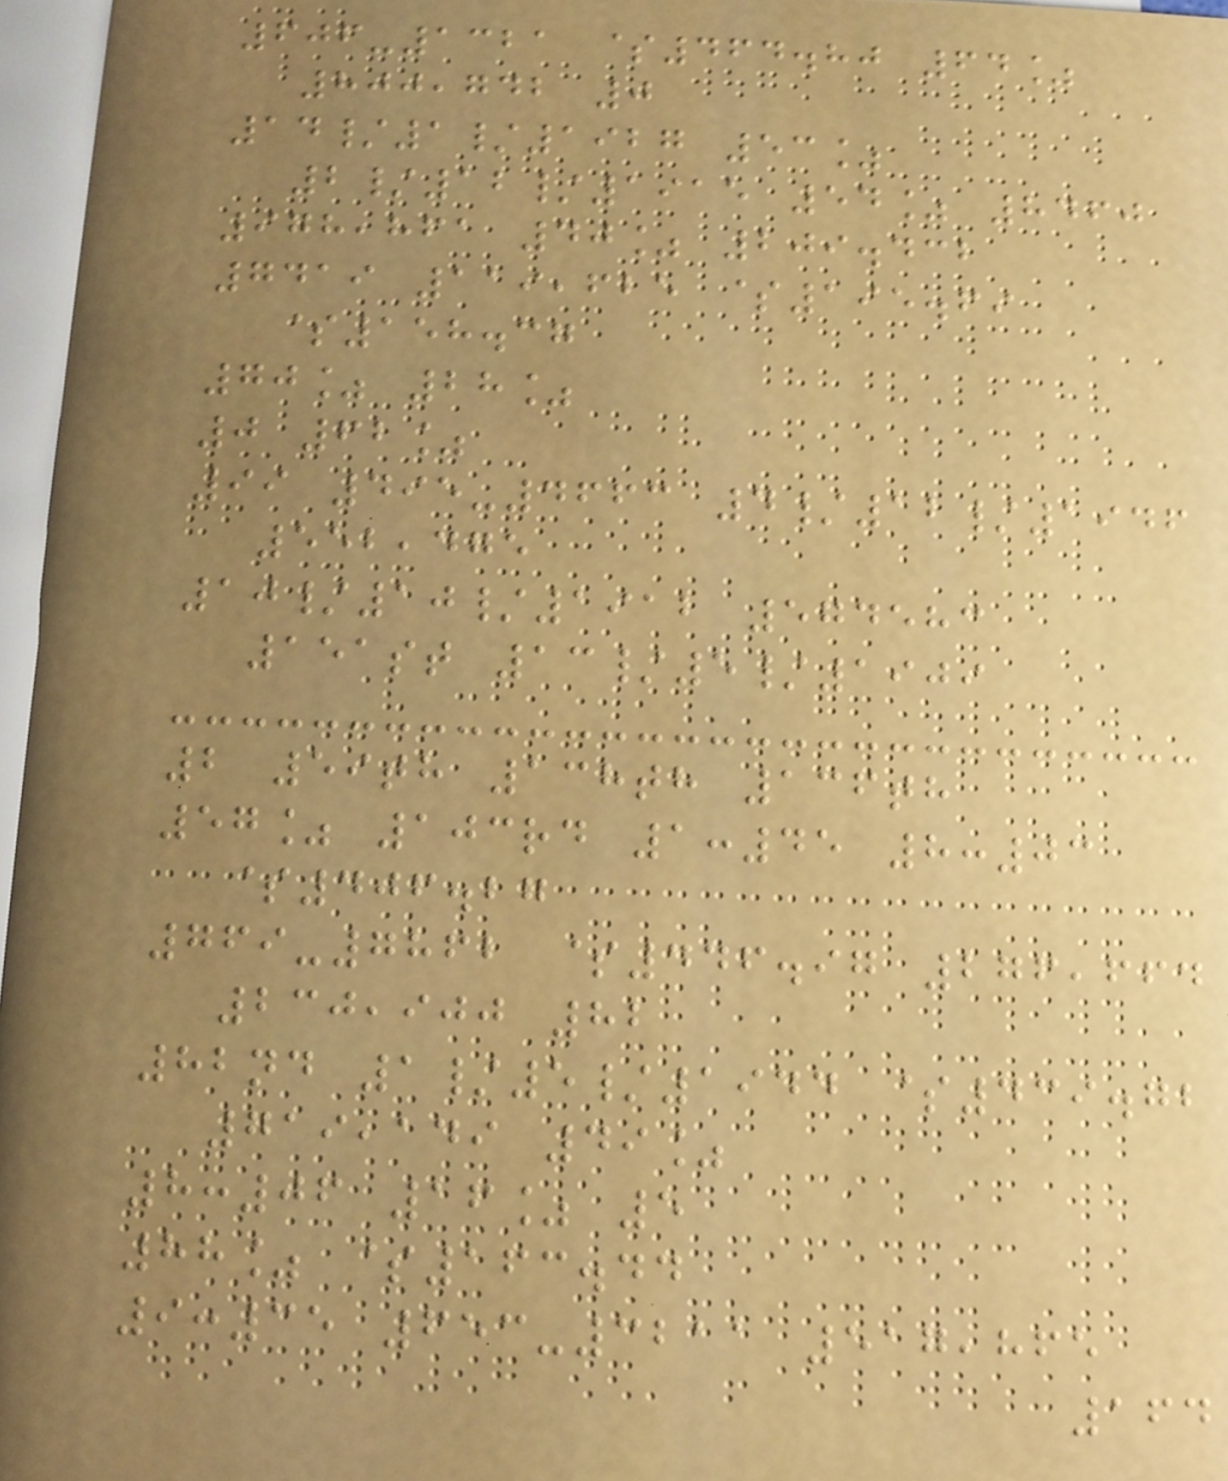606-1321 $464.80 64%
800,742 0
14/1/1927 53%
2/12/1915 54% 8460
978,861 40% 209.432
7419 119,625 $195.69
$158.37
70% 28%
0 62%
99 495-4663 4/12/1946
552,475
10/10/1912 574583
151st 13/5/1909
2 59th 138th 136th
57% 103rd 1:45 8:03
$406.27
769-7862 $446.97 276,664
230,900 82
82nd 1/5/1944 $439.72
719,149 49%
8:06 16% 5
88% $163.44
9:35 653-3211 517,865
164
